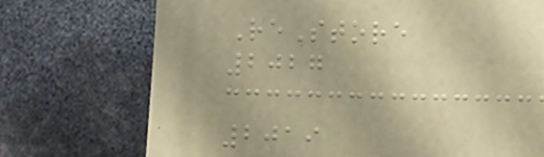ReStore
2027
2019
